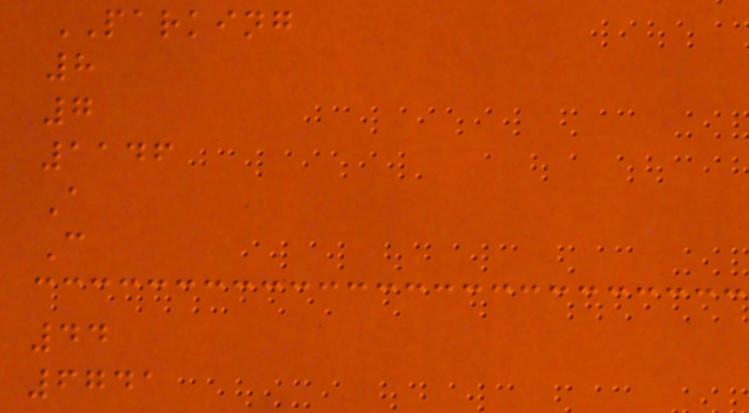PARKING
8
7
1146
A
C
44
6741
